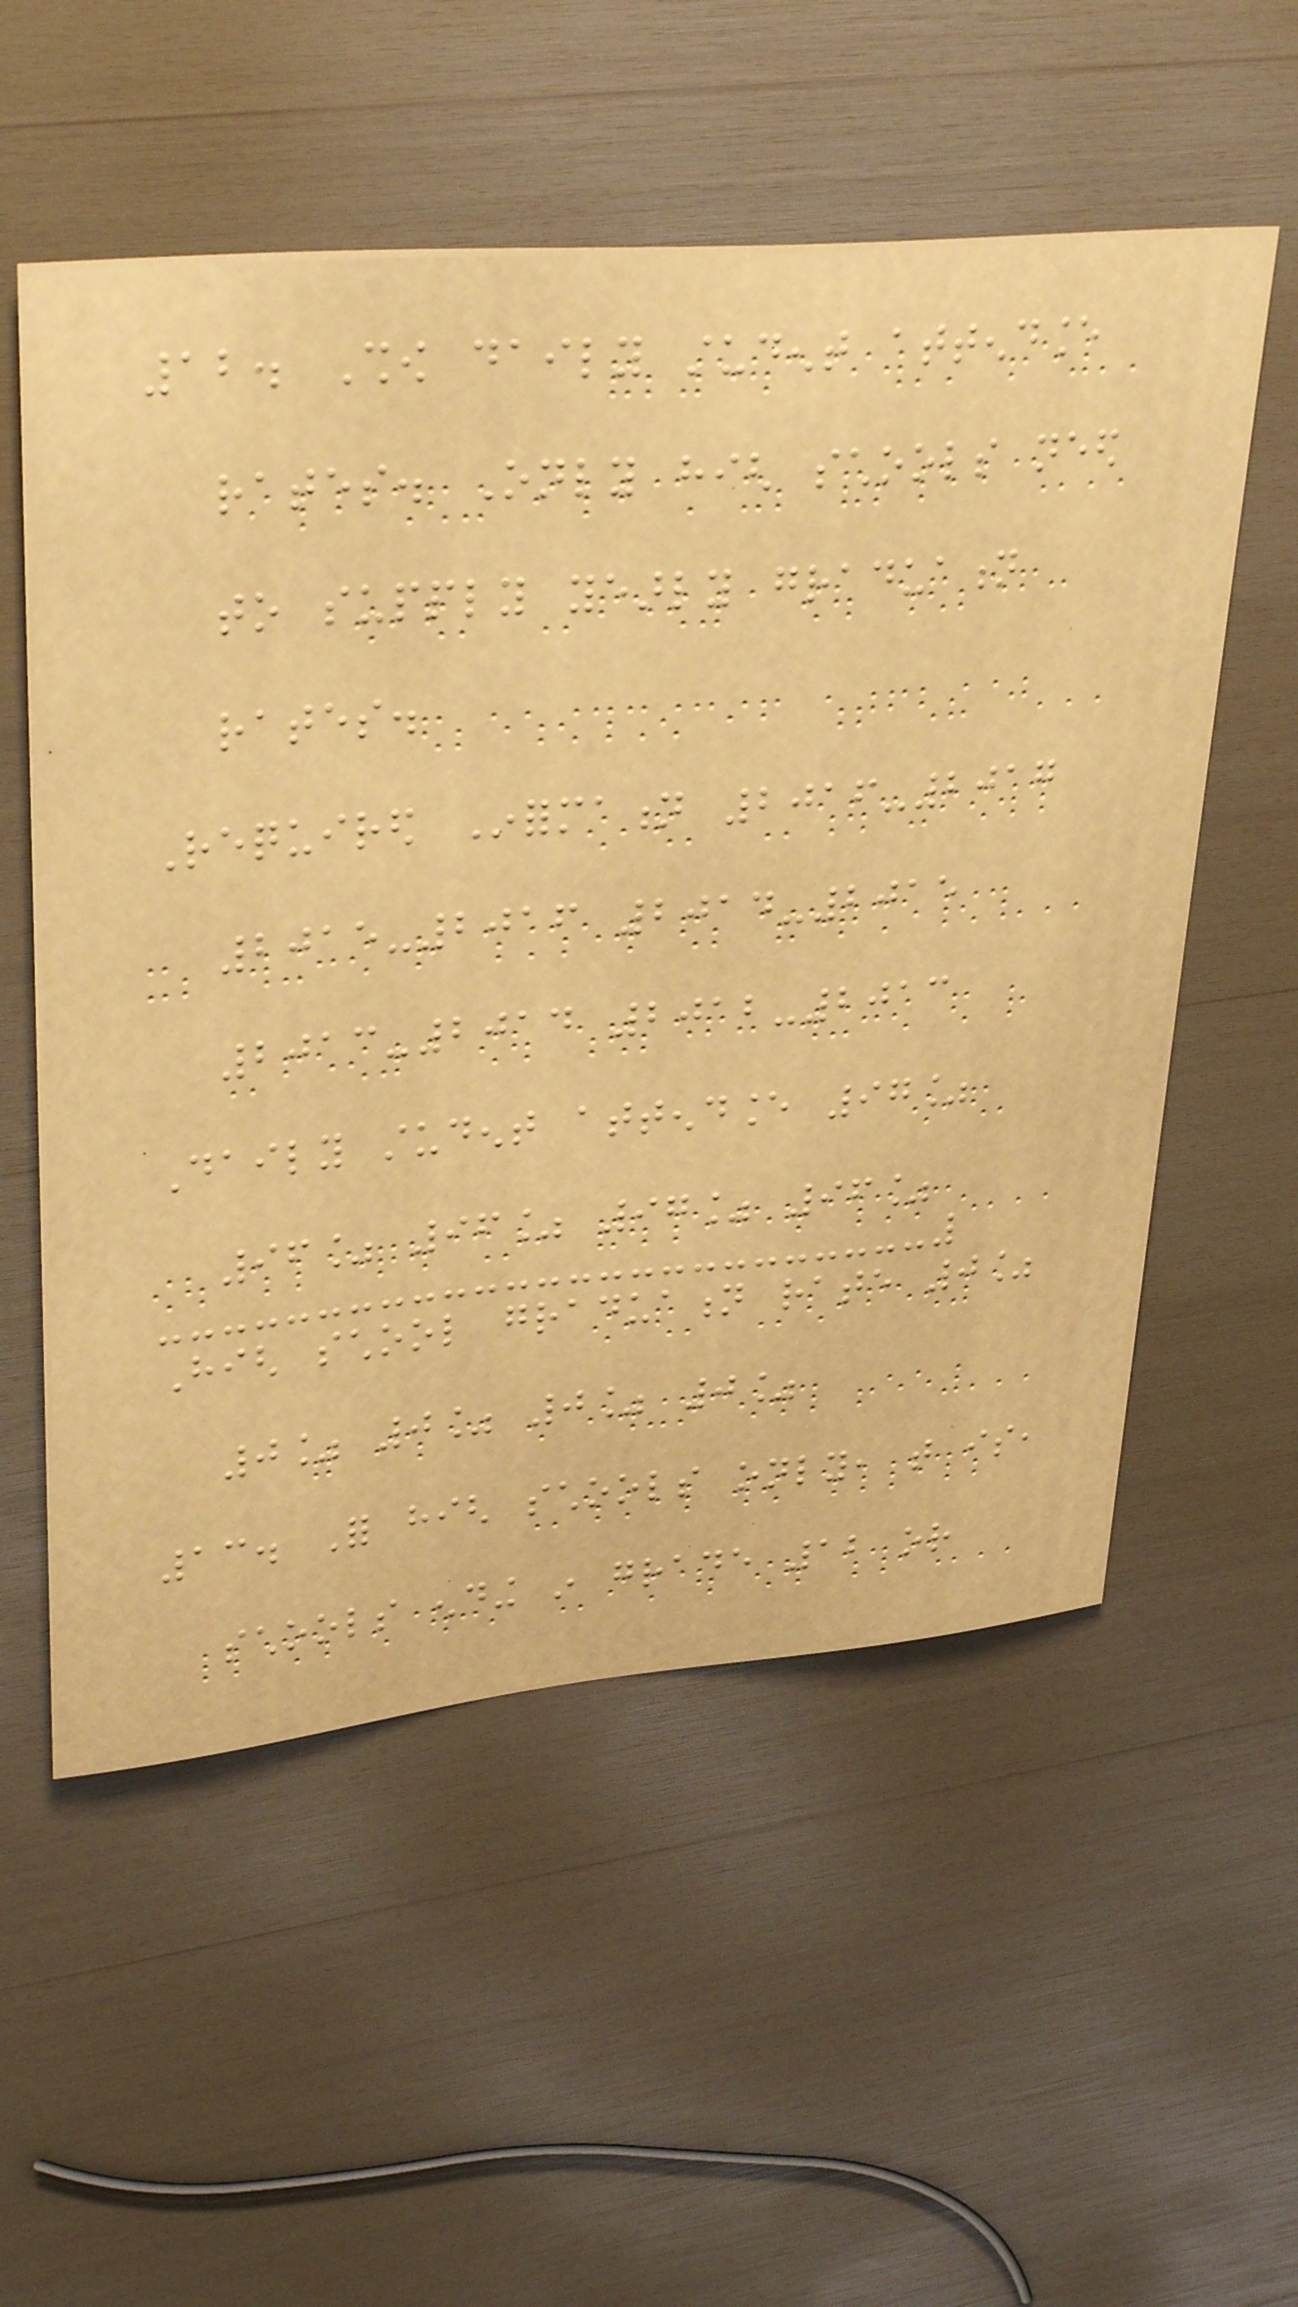12. Show daily student attendance
rates. Only high schools need
to supply yearly graduation
rates.
Required Information 2016-2017
2015-2016 2014-2015
2013-2014 2012-2013
Daily student attendance 97%
96% 96% 97% 96%
High school graduation rate 0%
0% 0% 0% 0%
13. For high schools only, that is,
schools ending in grade 12 or
